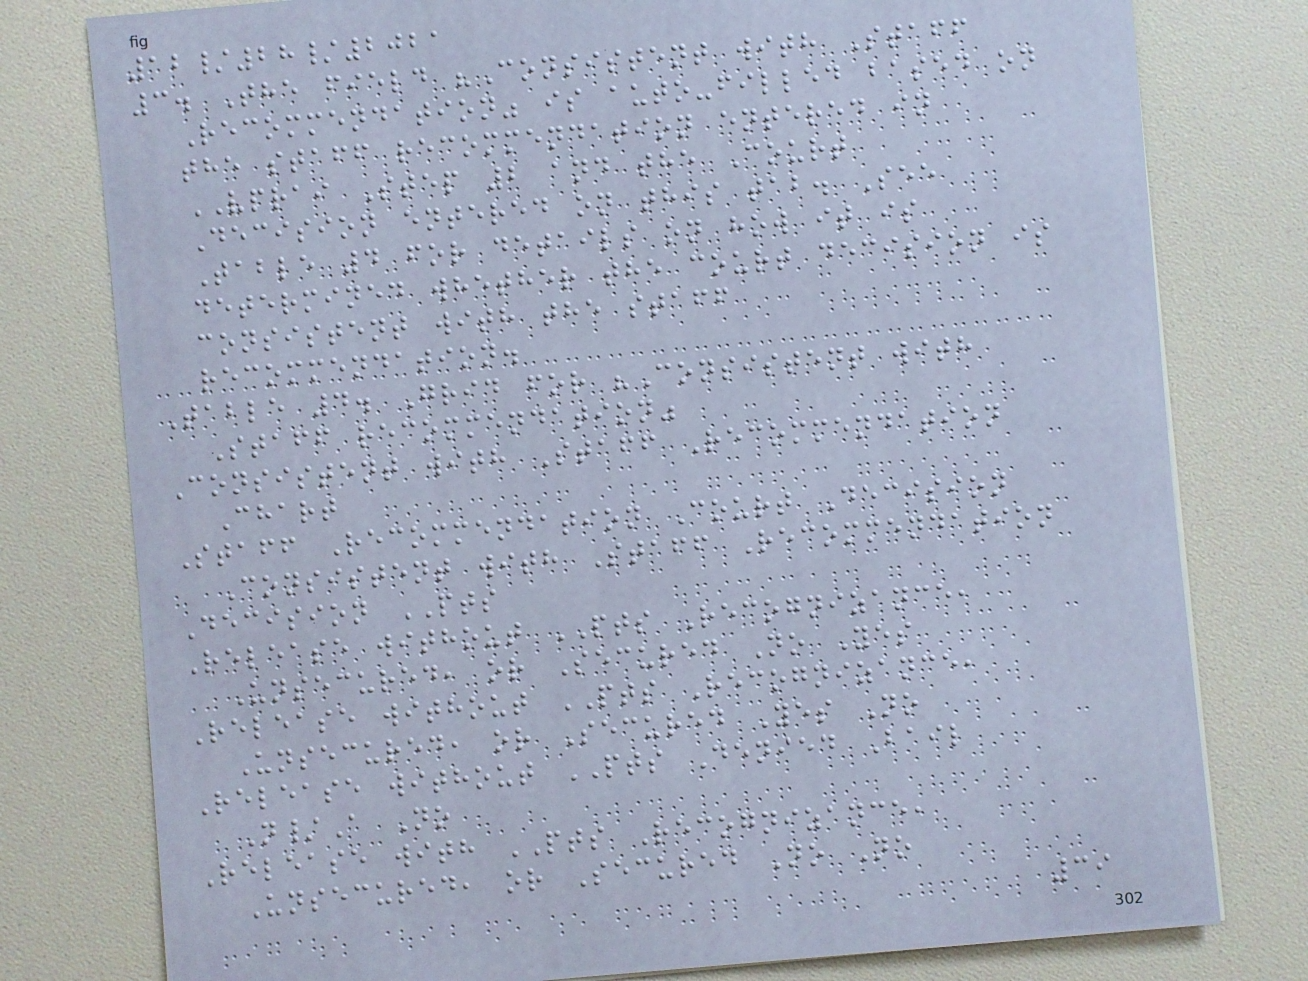12/28/2021
3. The field "Consistent with Staff
Recommendation" is auto-filled based on
the staff recommendation entered in
VPRAI Step 2 and the Court
Decision entered on this tab. See
Table 4 for details on how it is
determined whether the court decision is
consistent with the staff
recommendation.
Table 4. Grid for "Consistent with
Staff recommendation"
Consistent with Staff Recommendation
Chart
Staff Recommendation Court Decision
Consistent with Staff Recommendation
Decision PTS
Release without PTS Recognizance,
Unsecured, or Secured No Yes
Release without PTS Recognizance,
Unsecured, or Secured Yes No
Release without PTS Denied Bail
N/A No
Release with PTS Recognizance,
Unsecured, or Secured No No
39
